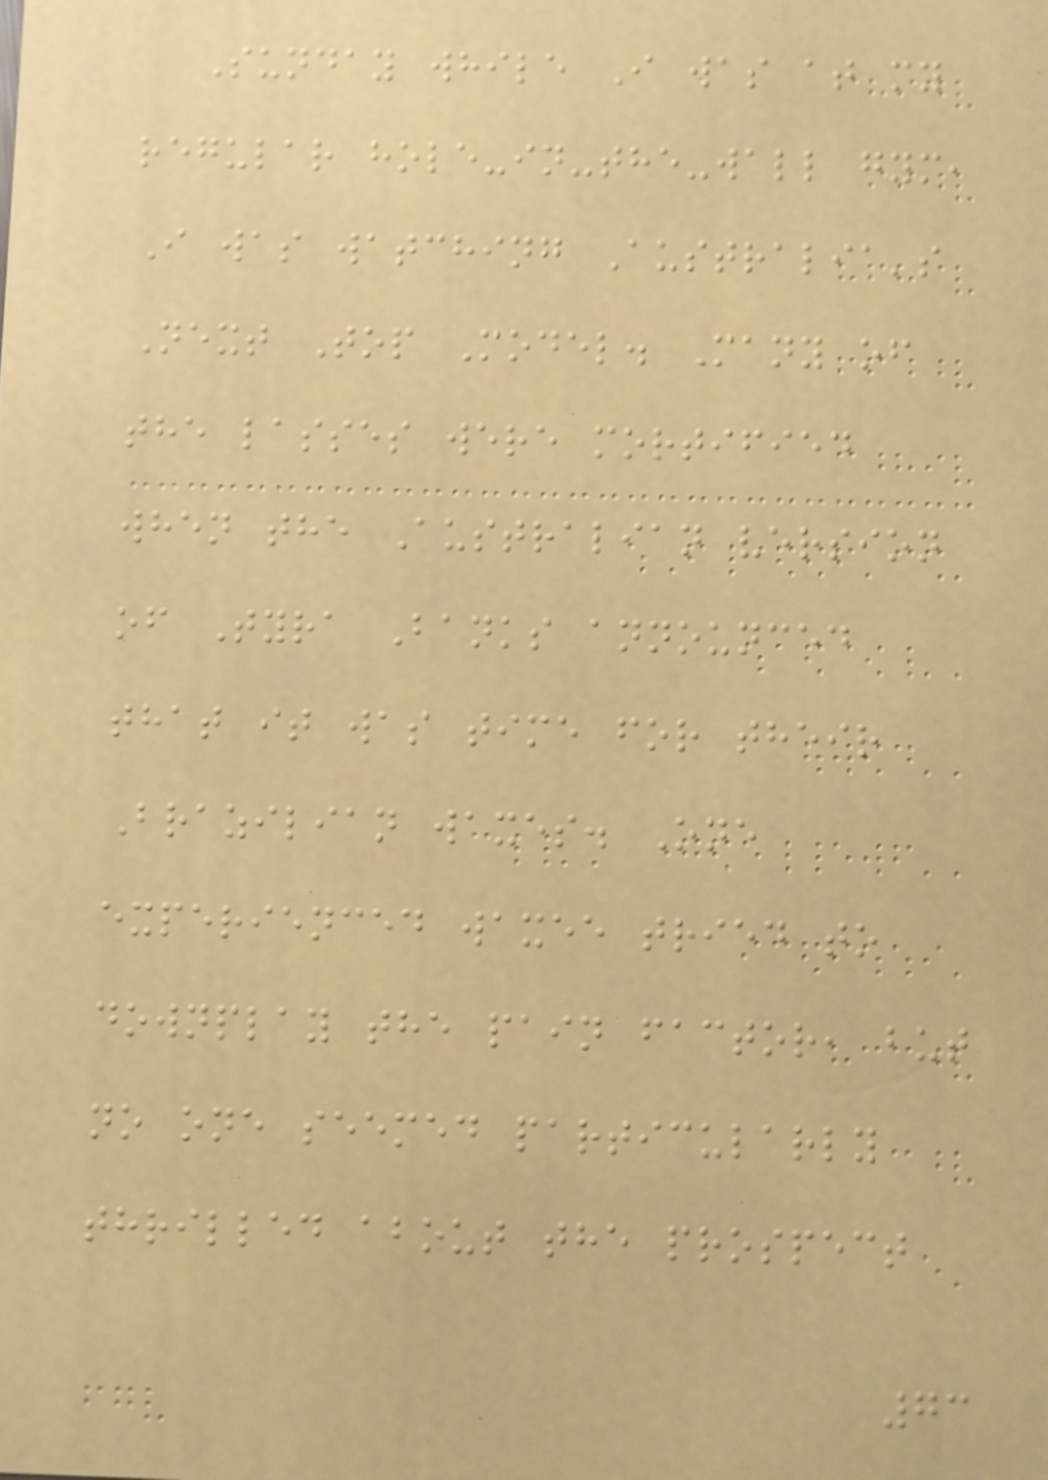Sunday while I was at my
regular hole-in-the-wall gym,
I was watching Australia's
Next Top Model. Many of
the lasses were mortified
when the Australian version
of Tyra Banks announced
that it was time for their
Brazilian waxes. One
experienced waxee tried to
downplay the pain factor, but
no one seemed particularly
thrilled about the prospect
73
